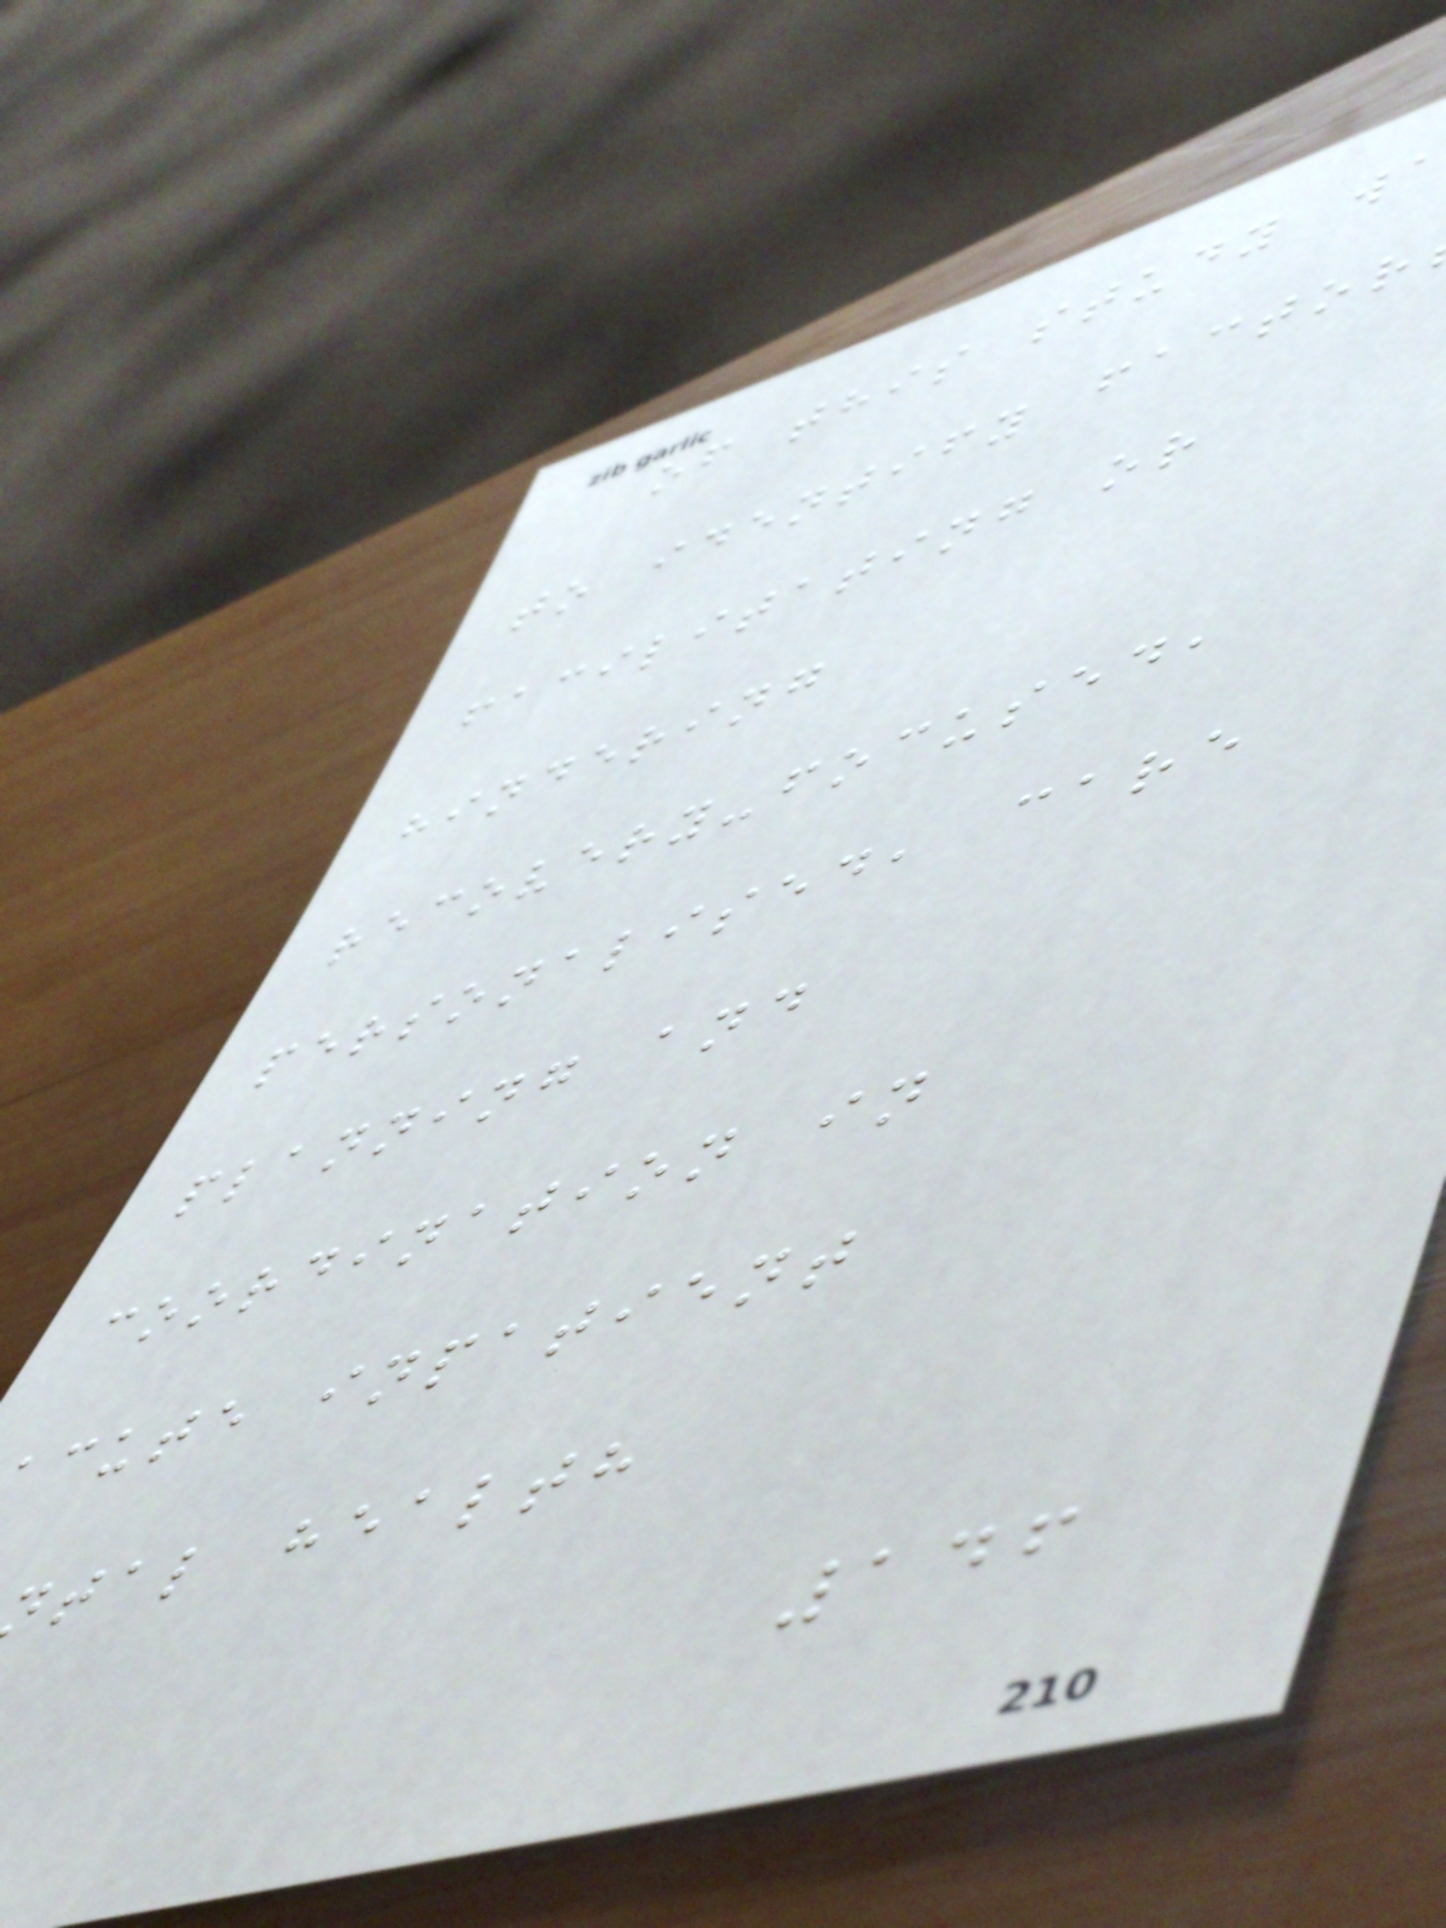of this study w
to identify factor
facilitating or
hindering
recovery-focused,
personalised, care
planning and
coordination in
cute inpatient
tal health
146
